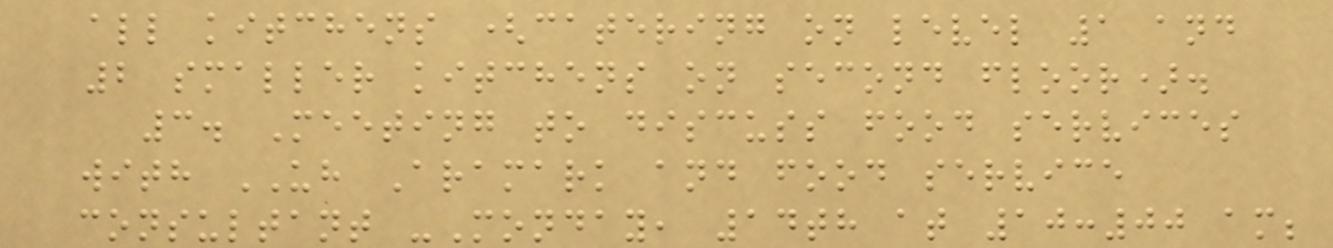all kitchens (catering on level 1 and
2 smaller kitchens on second floor).
3. Meeting to discuss food services
with UH Aramark and food service
consultant -Monday, 14th at 10:00 am;
